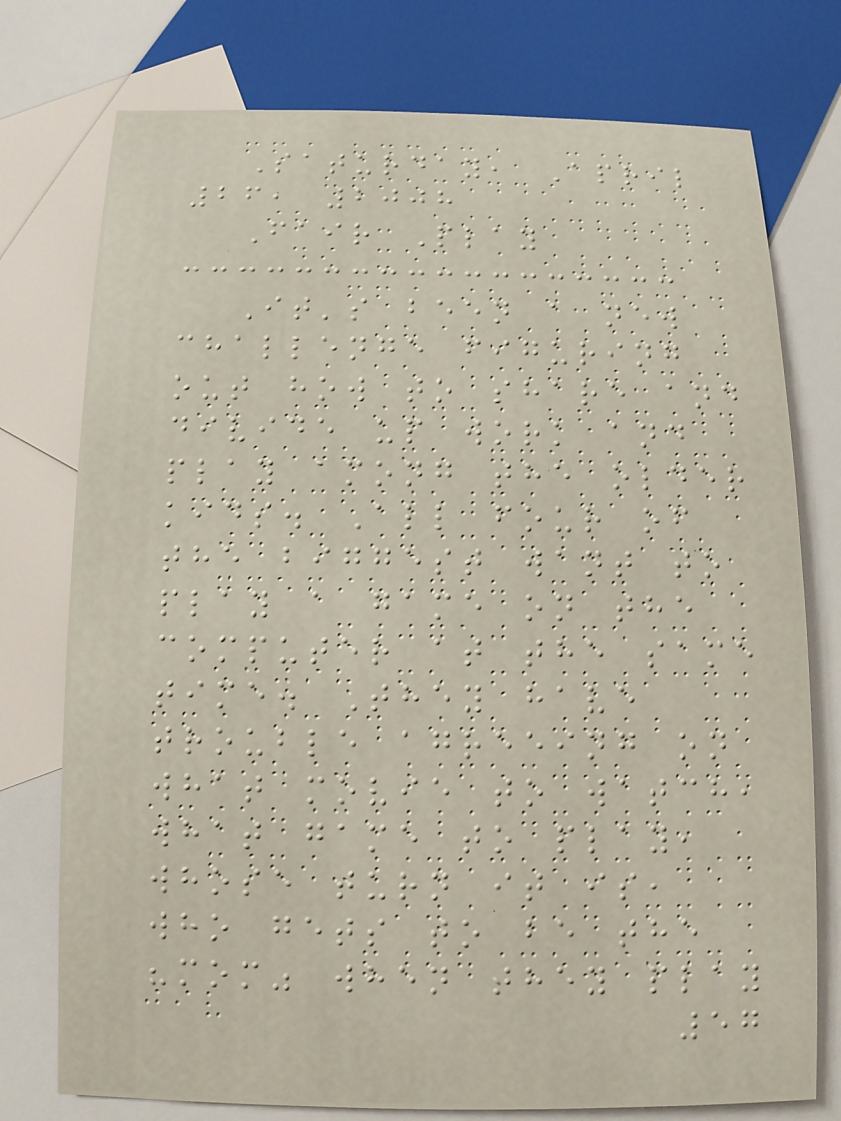Saturday, April
26, 2008
Fair Play
It's been a new
challenge figuring
out how to share and
divide up work and
play among the older
kids. All four of
the biggest want to
play a game on the
computer at the same
time. They have
trouble agreeing on
what movie to watch,
what game to play,
whose turn it is,
who gets to be the
"mom" when they play
57
